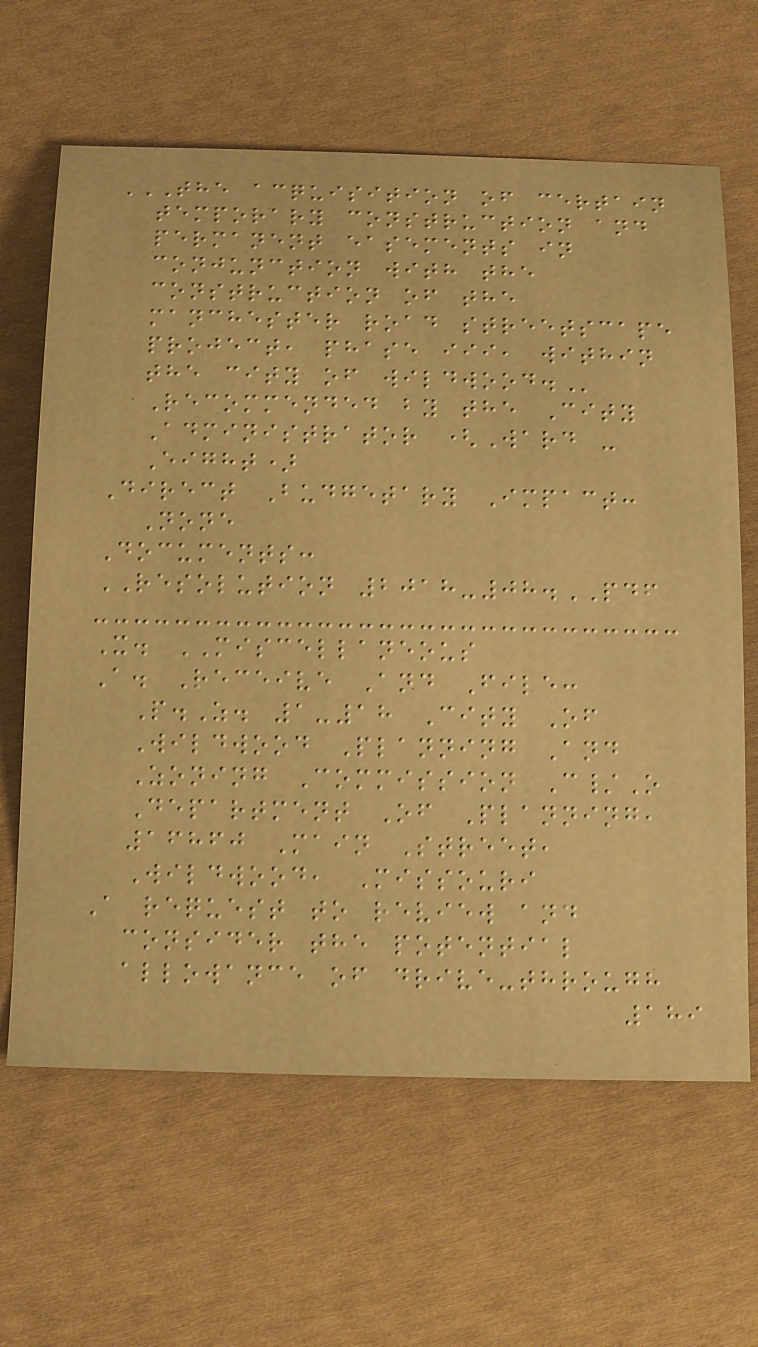THE ACQUISITION OF CERTAIN
TEMPORARY CONSTRUCTION AND
PERMANENT EASEMENTS IN
CONJUNCTION WITH THE
CONSTRUCTION OF THE
MANCHESTER ROAD STREETSCAPE
PROJECT, PHASE III, WITHIN
THE CITY OF WILDWOOD.
Recommended by the City
Administrator (Ward -
Eight)
Direct Budgetary Impact:
None
Documents:
RESOLUTION 2018-08.PDF
X. MISCELLANEOUS
A. Receive And File:
P.Z. 1-18 City Of
Wildwood Planning And
Zoning Commission C/O
Department Of Planning,
16860 Main Street,
Wildwood, Missouri
A request to review and
consider the potential
allowance of drive-through
189
